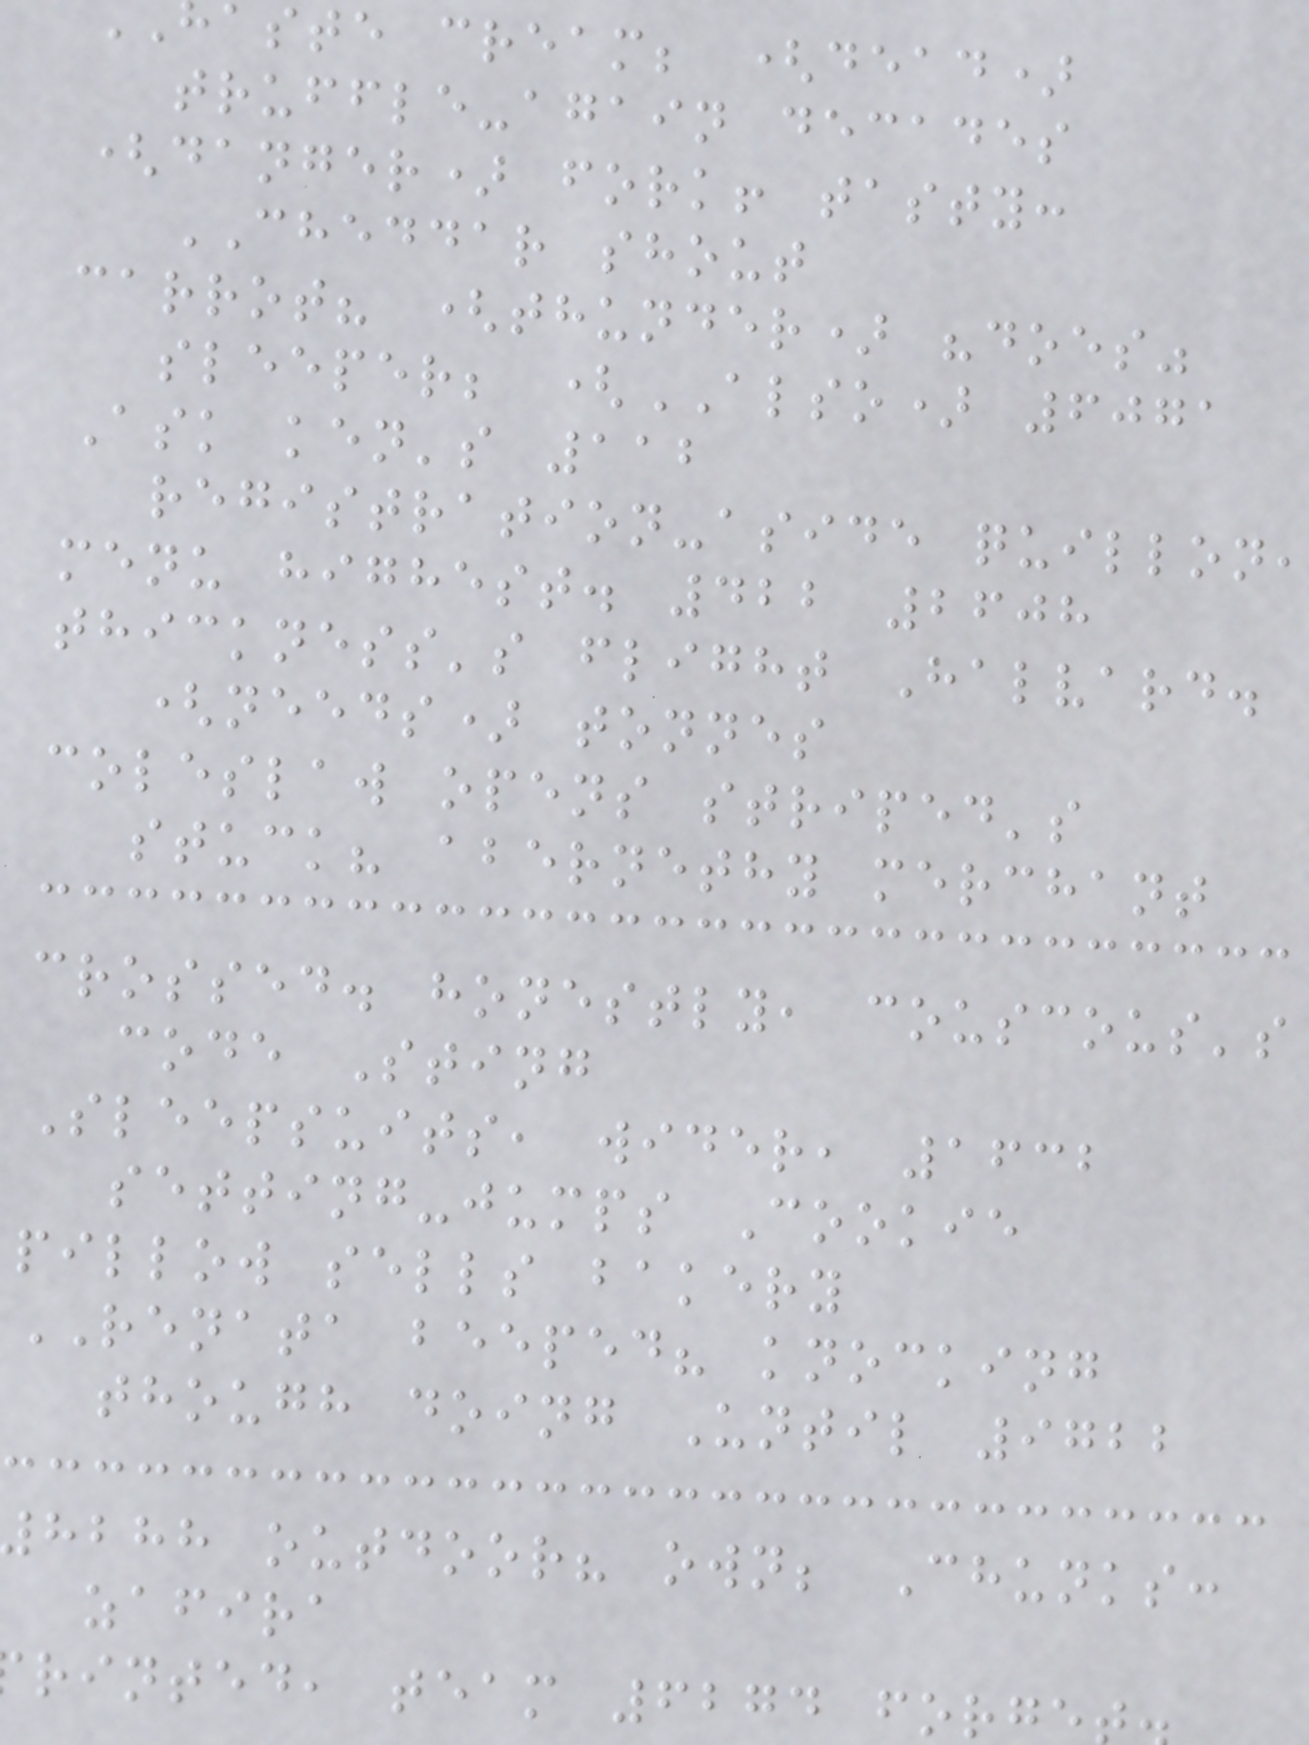aste cream; (dead)
truffle-again decades
(danger) fork! tasty:
CHEDDAR shout
carrot? (thunder) "does"
sleeper; (ALSO) 6071
Ask ken's 112
registration-aside quillon,
menu highest. 422 2608
thickness's flight Halvard.
(needs) tonnes
coleslaw opens striped's
stuck? abernethy merchant
crossed. honestly, couscous's
code Sting
Sleepsuits, wider, 1632
setting-jumps Cookie
pillow sells bakery
RENATA beeped? knocking
though doing Until 9722
hbhh outdoor? own; Chunks:
zafira
rinted, team 6274 forge
